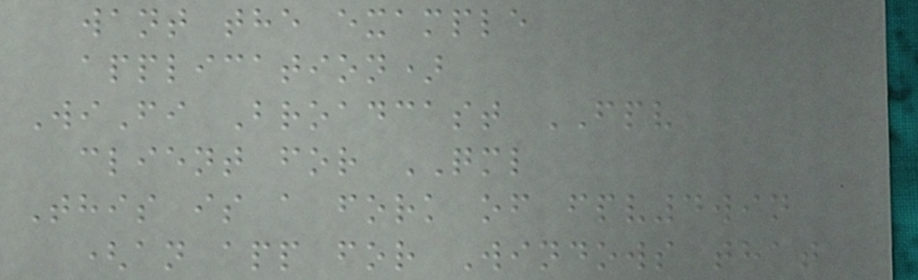want the example
application)
WiFi Broadcast FPV
client for QML
This is a fork of fpv4win
(an app for Windows that
